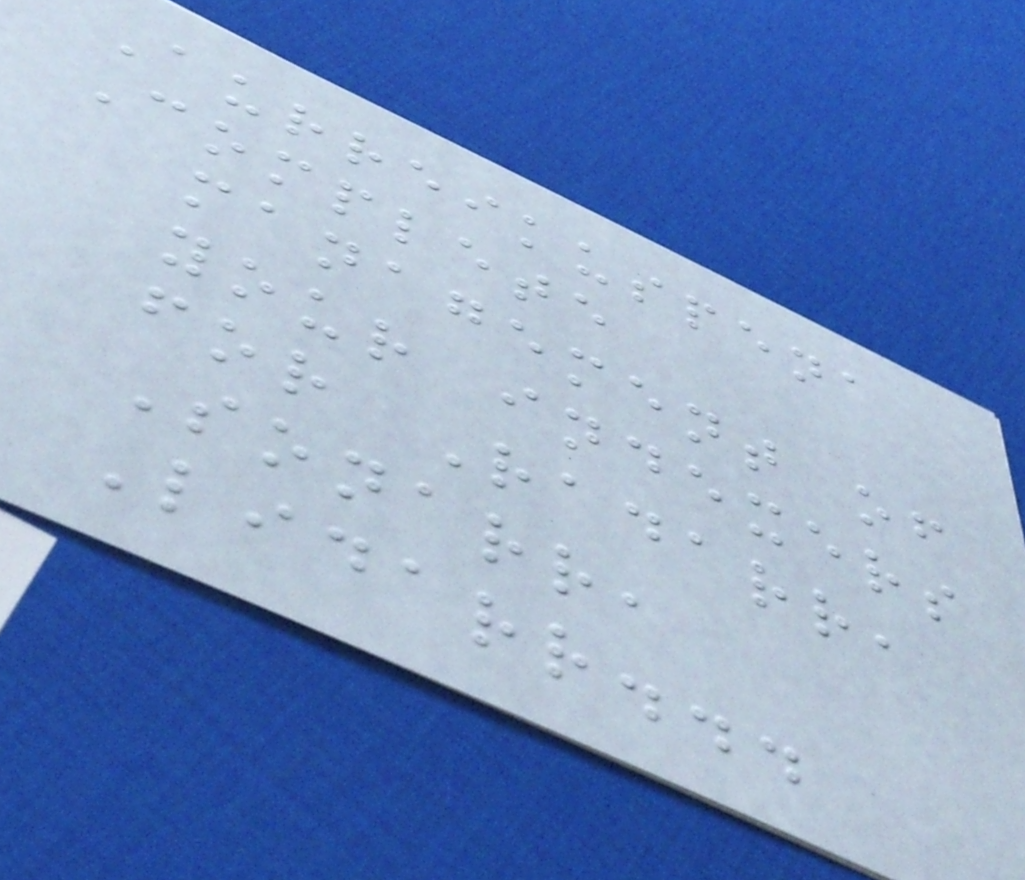Aurreikuspena
Complete
management of
your indexers
for Radarr,
Sonarr,
Lidarr...
